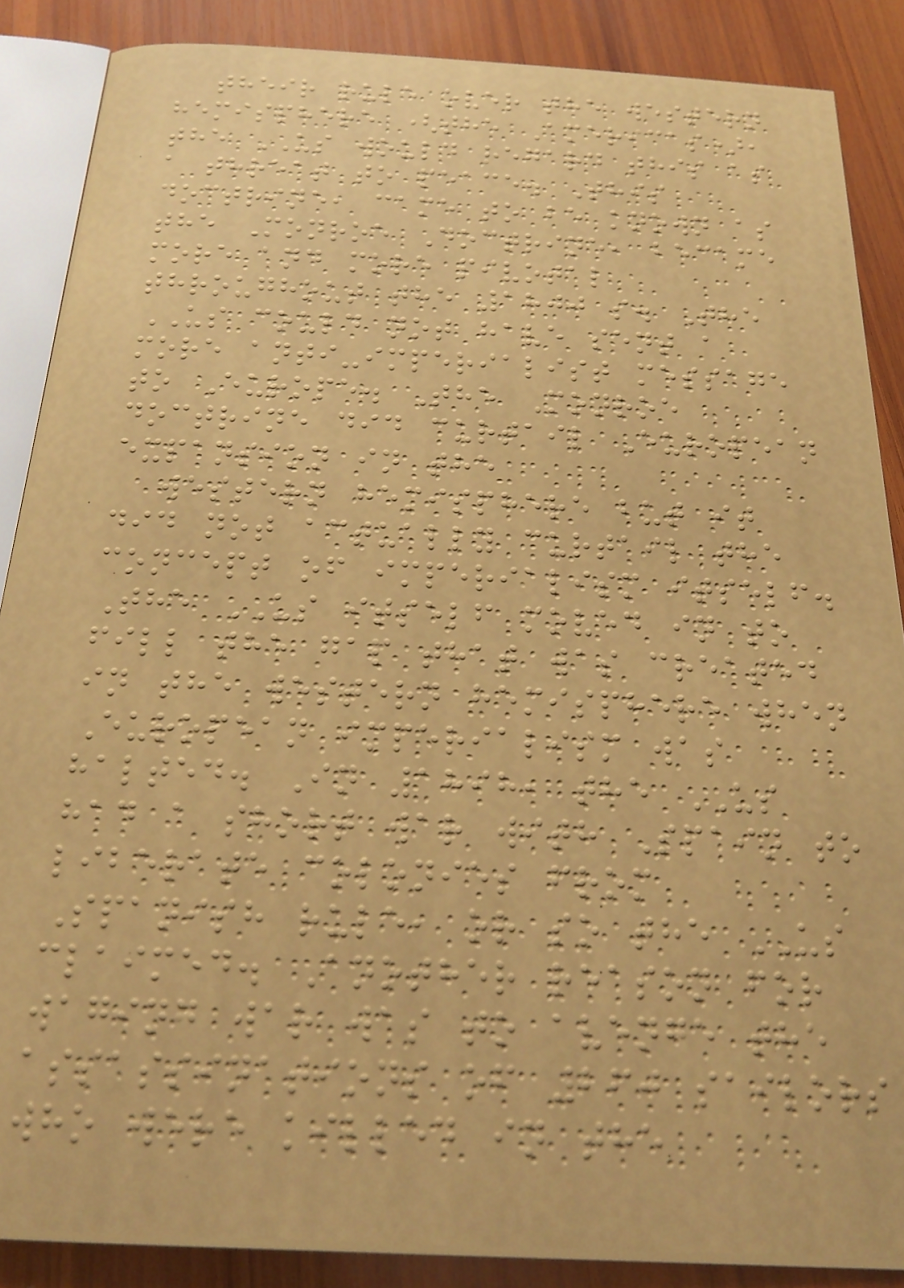their rule over the western
hemisphere (the Americas),
the US would regard this as
a threat to peace. This
doctrine, came to be known as
the Monroe Doctrine, became
more and more pivotal
throughout the 1800 s. The
US could not have sent a
more anti-imperialist message
to Europe. The Monroe
doctrine did curtail European
expansion in the
western hemisphere but it
did not actually curtail the
concept of imperialism itself.
The US itself moved in to
fill the gap that was created
in the western hemisphere when
European imperialism was
halted. In 1898, the US
had a short war with Spain to
liberate colonies from
Spanish rule, or so the US
claimed. Another reason for
waging war was to avenge the
assassinations of 260 sailors
who were killed in the
